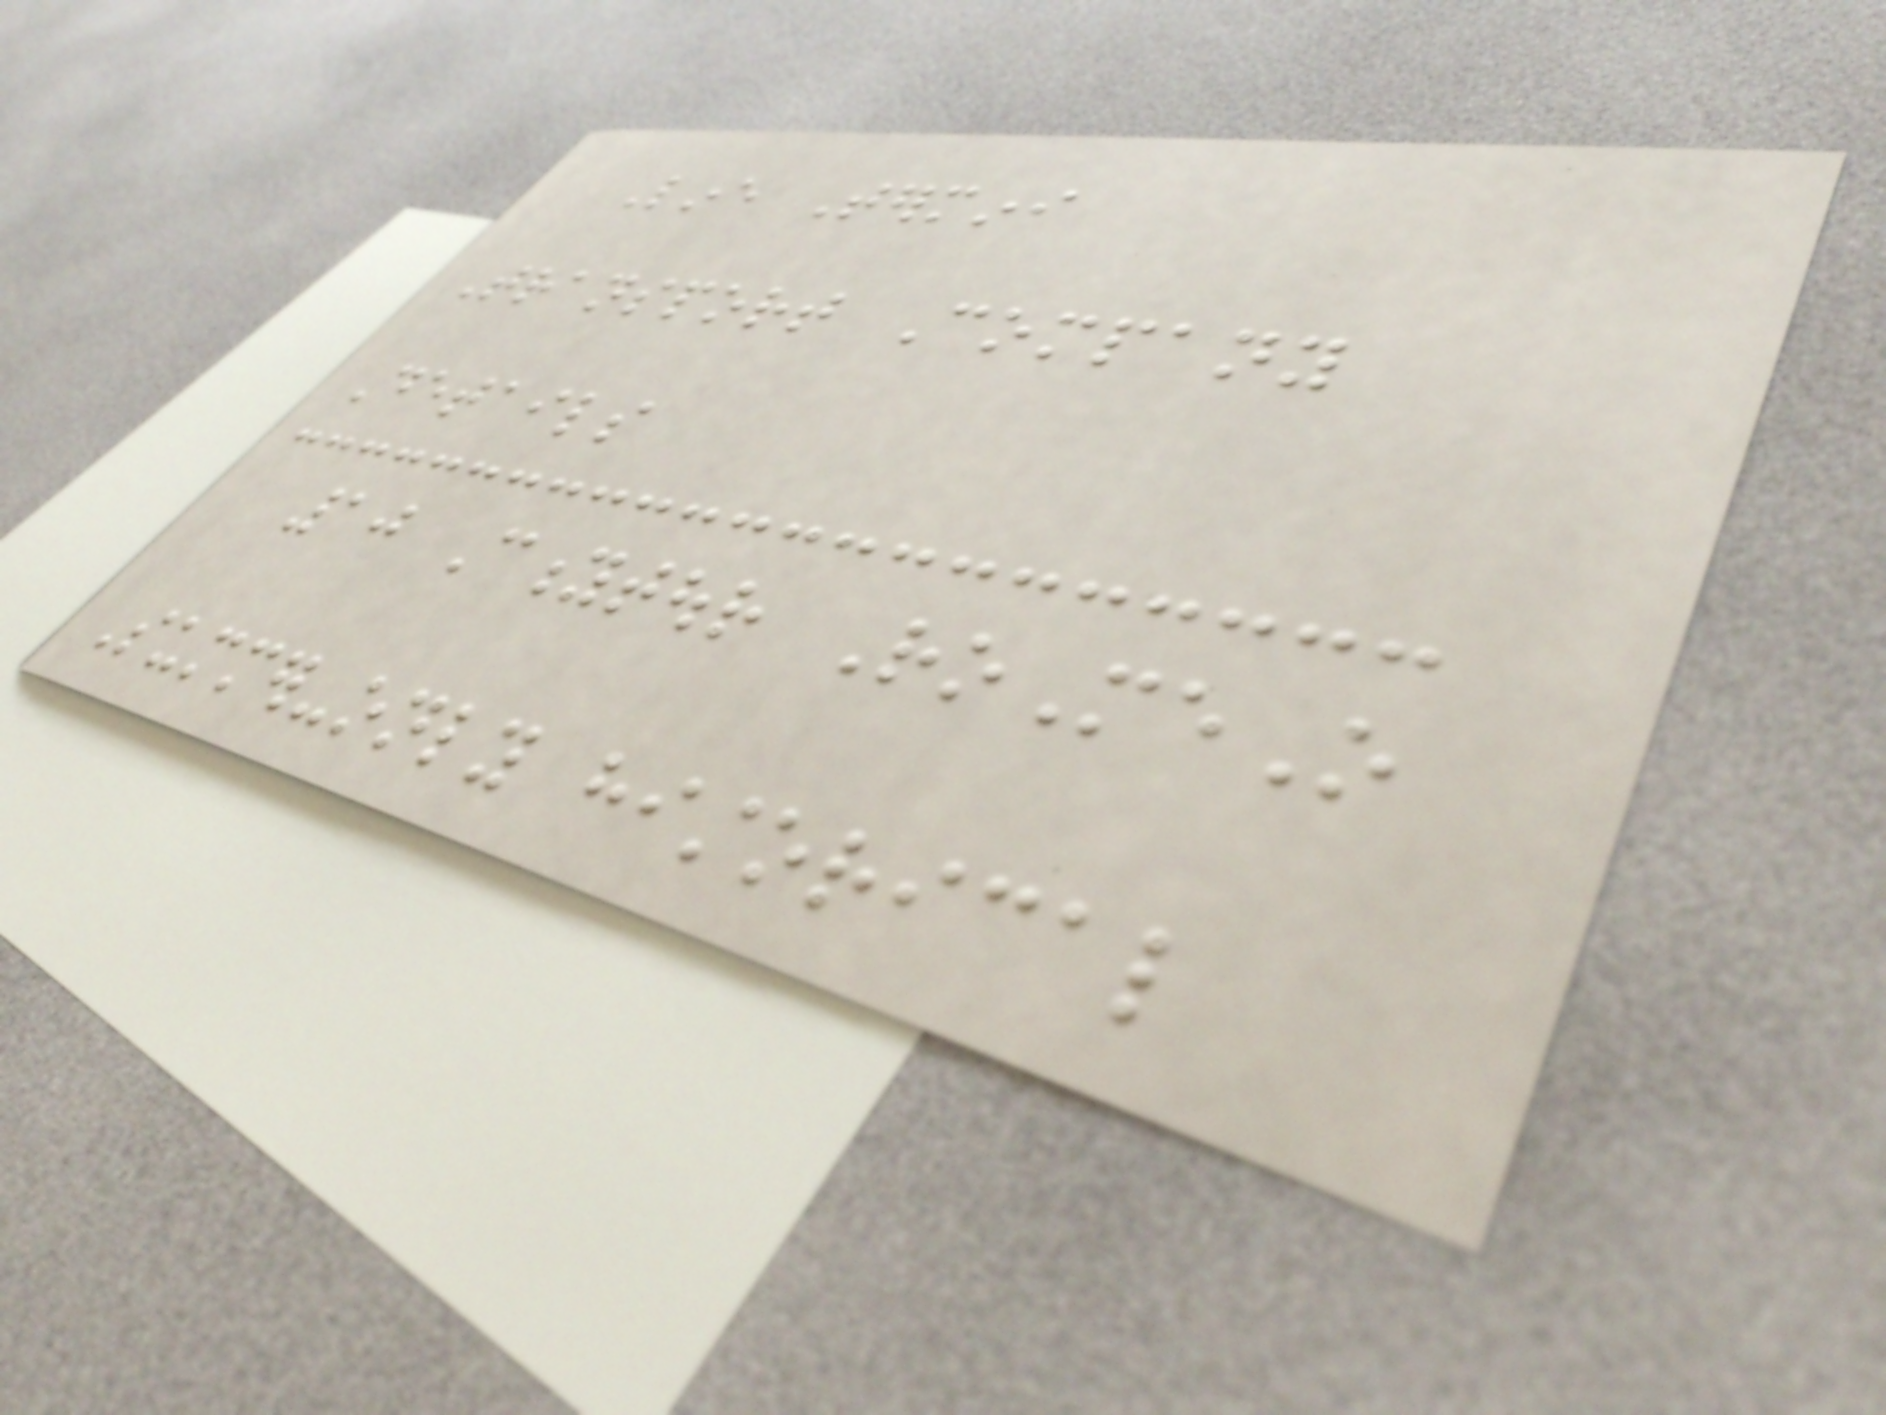Line Termini
Transport Company
Details
10 Citytour RoMeO
Summer-only historical
